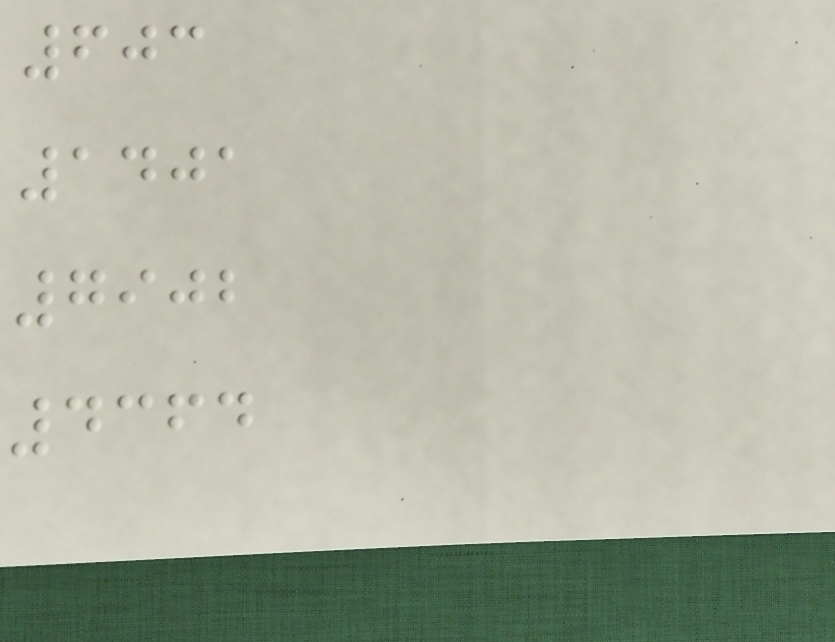603
1401
7902
4364
